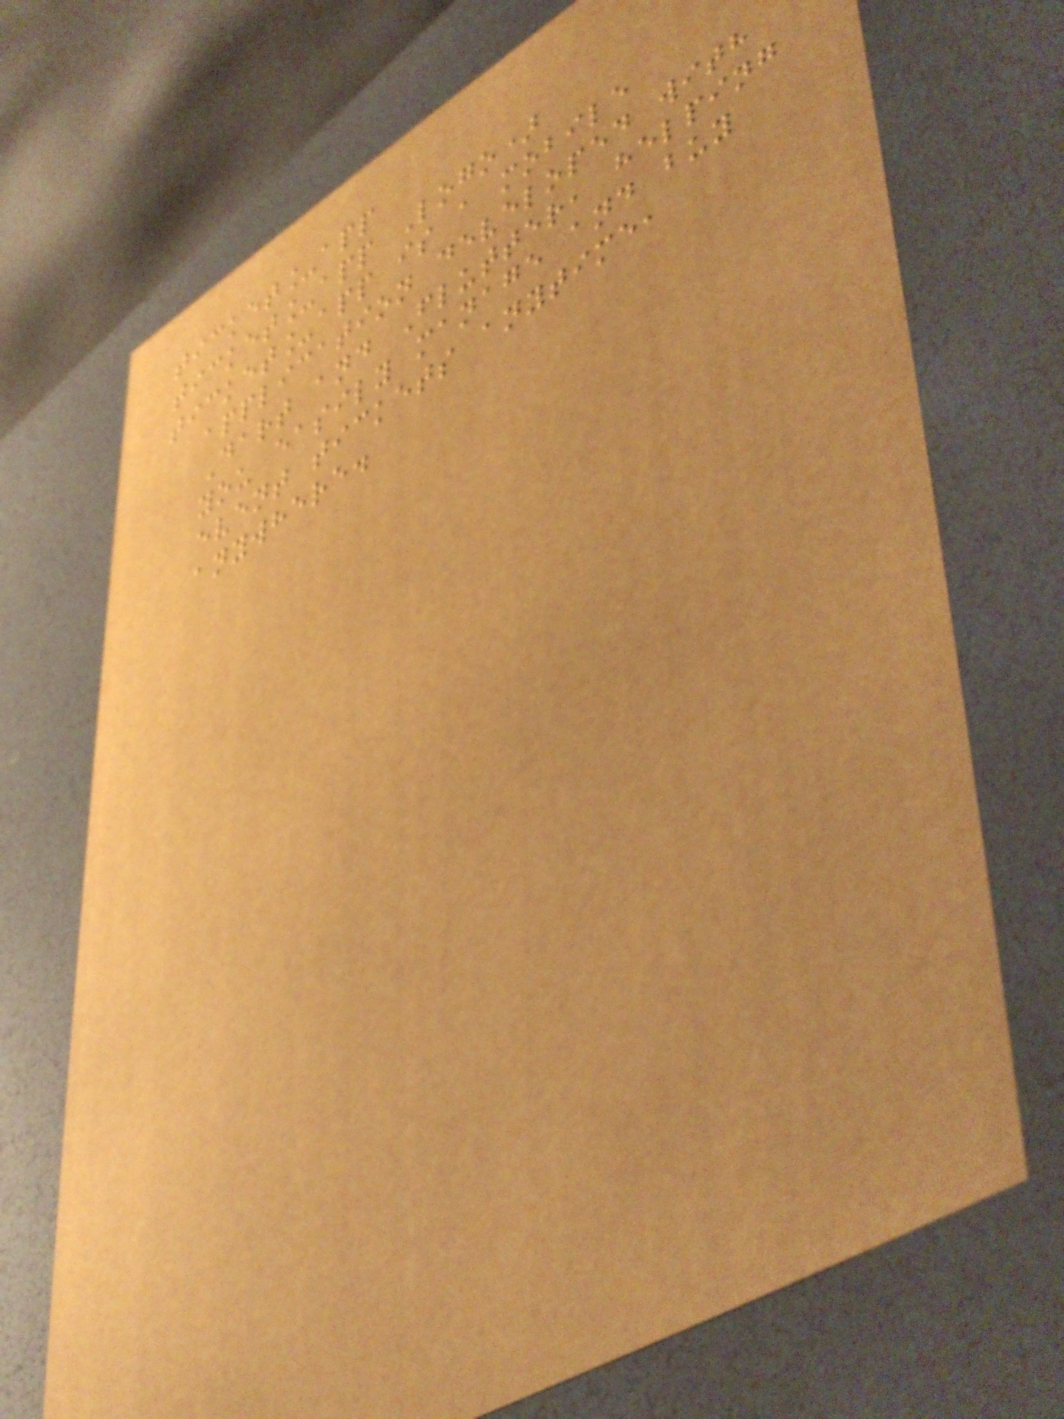ticket_app
ticket_app Logo)
ticket_app is a mobile
application developed with
Dart and Flutter, helping
you easily manage and buy
event tickets anytime,
anywhere.
